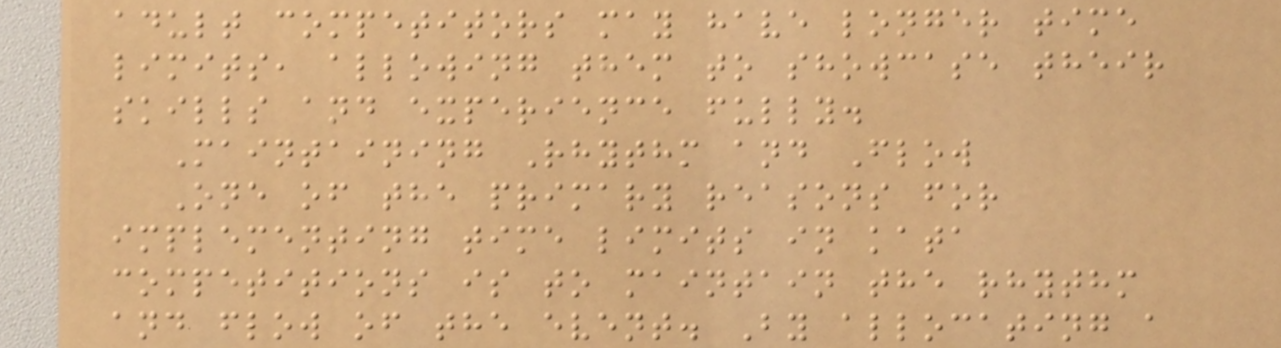adult competitors may have longer time
limits, allowing them to showcase their
skills and experience fully.
Maintaining Rhythm and Flow
One of the primary reasons for
implementing time limits in kata
competitions is to maintain the rhythm
and flow of the event. By allocating a
